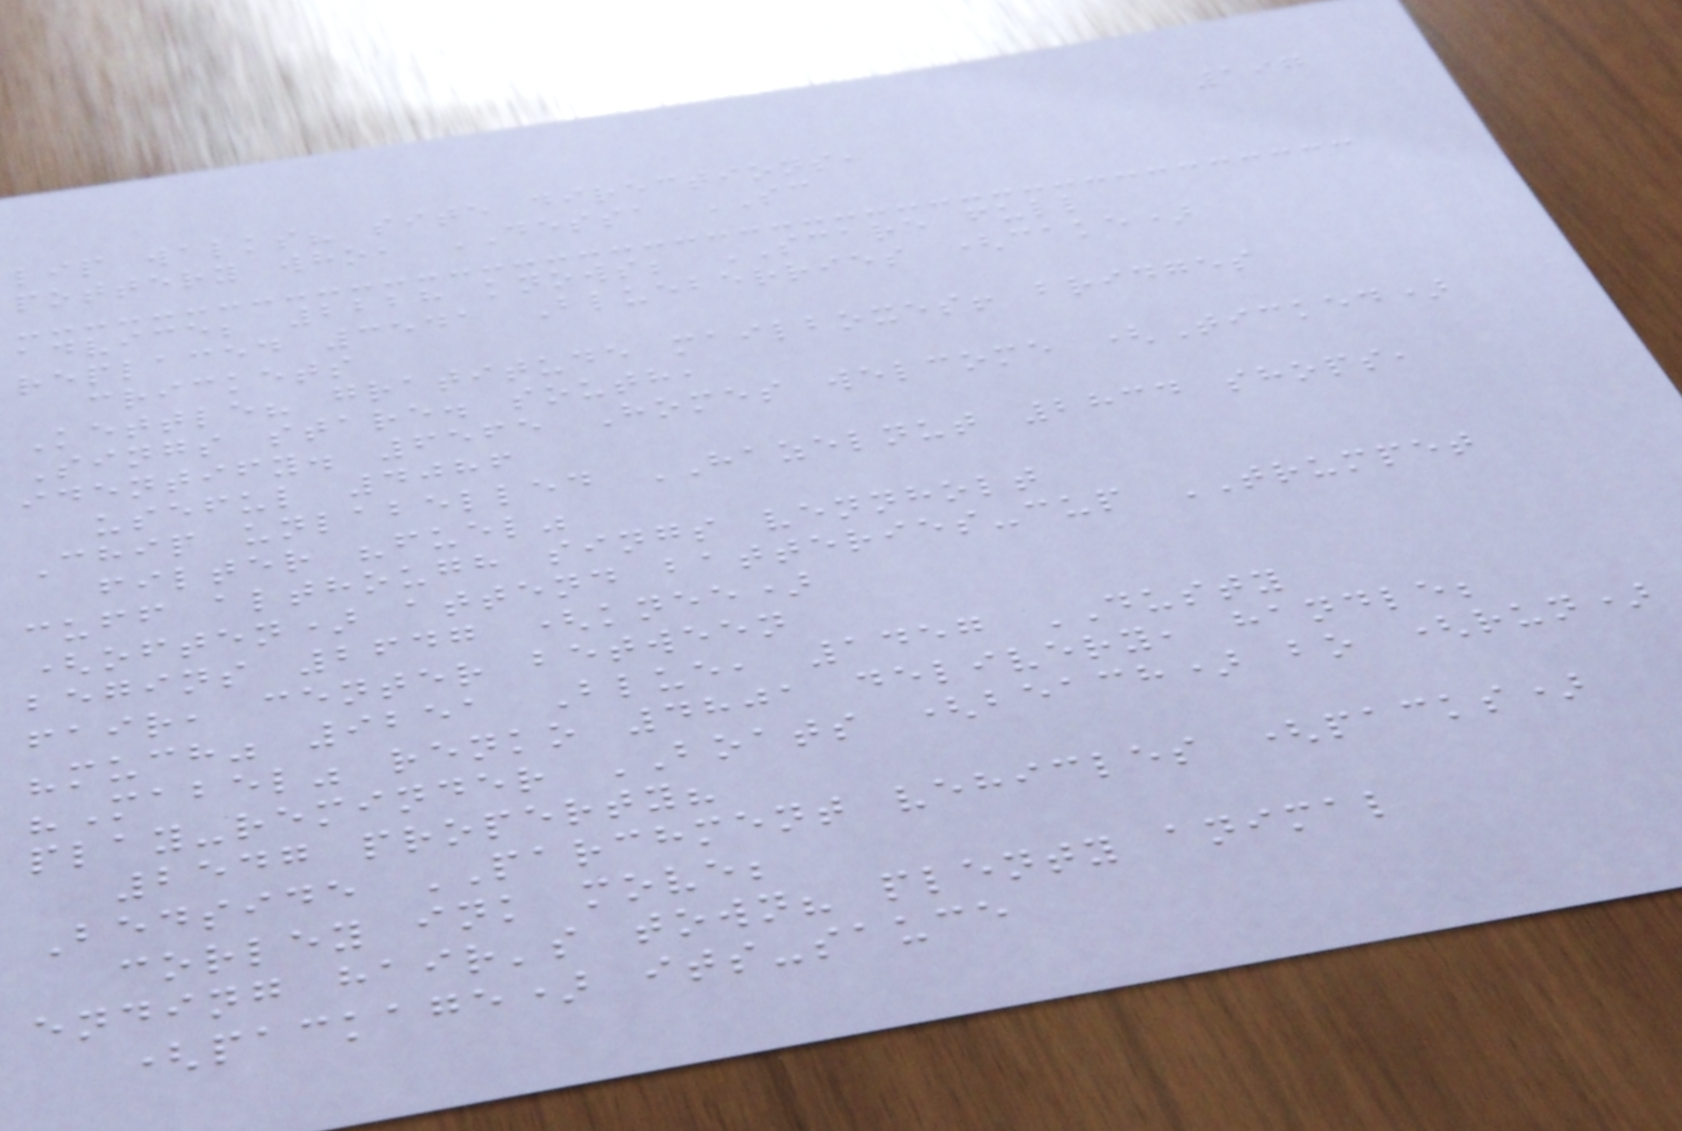197
lip walks? site directions,
pottery who, DESSA SC
advice; 2228 knows; SCARE full
replaced 3541 Blueberries (cake)
crickets
Kettle? gratitude mailboxes! bridges
Sings stare. south,
identify. 6565 Homes welcome (Ticked)
useful 4086
Chip unlabelled HAZELNUT 2834 shops,
filter "fuel"
cuff although sings vennholt
(often) attend batteries-cup TRUMPET
begins 2647 (knee)
fair, center between
"much" 9251 Blue, 1457 DUSTY
"Mabel" renko 4801 delivery, handle;
play-reminder BOATS (beach) bo (run)
2547 property?
Bedside PARCHMENT vehicles (packs)
corley ink move;
ending hair's town? plenty animal
(package) its-sauce
